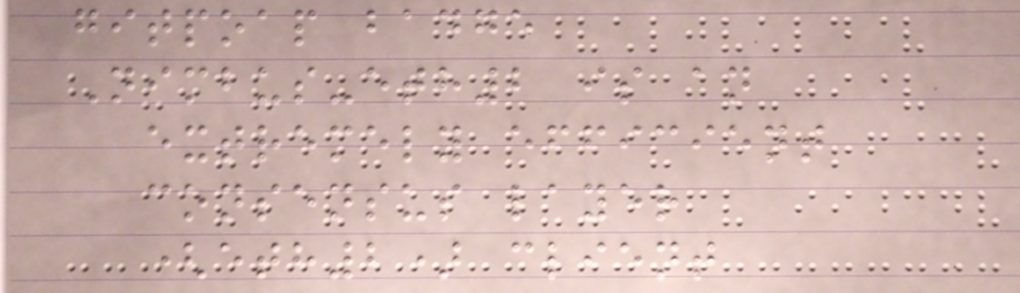gitpoap badge
Nimbus-eth2 is an
extremely efficient
consensus layer
(eth2) client
